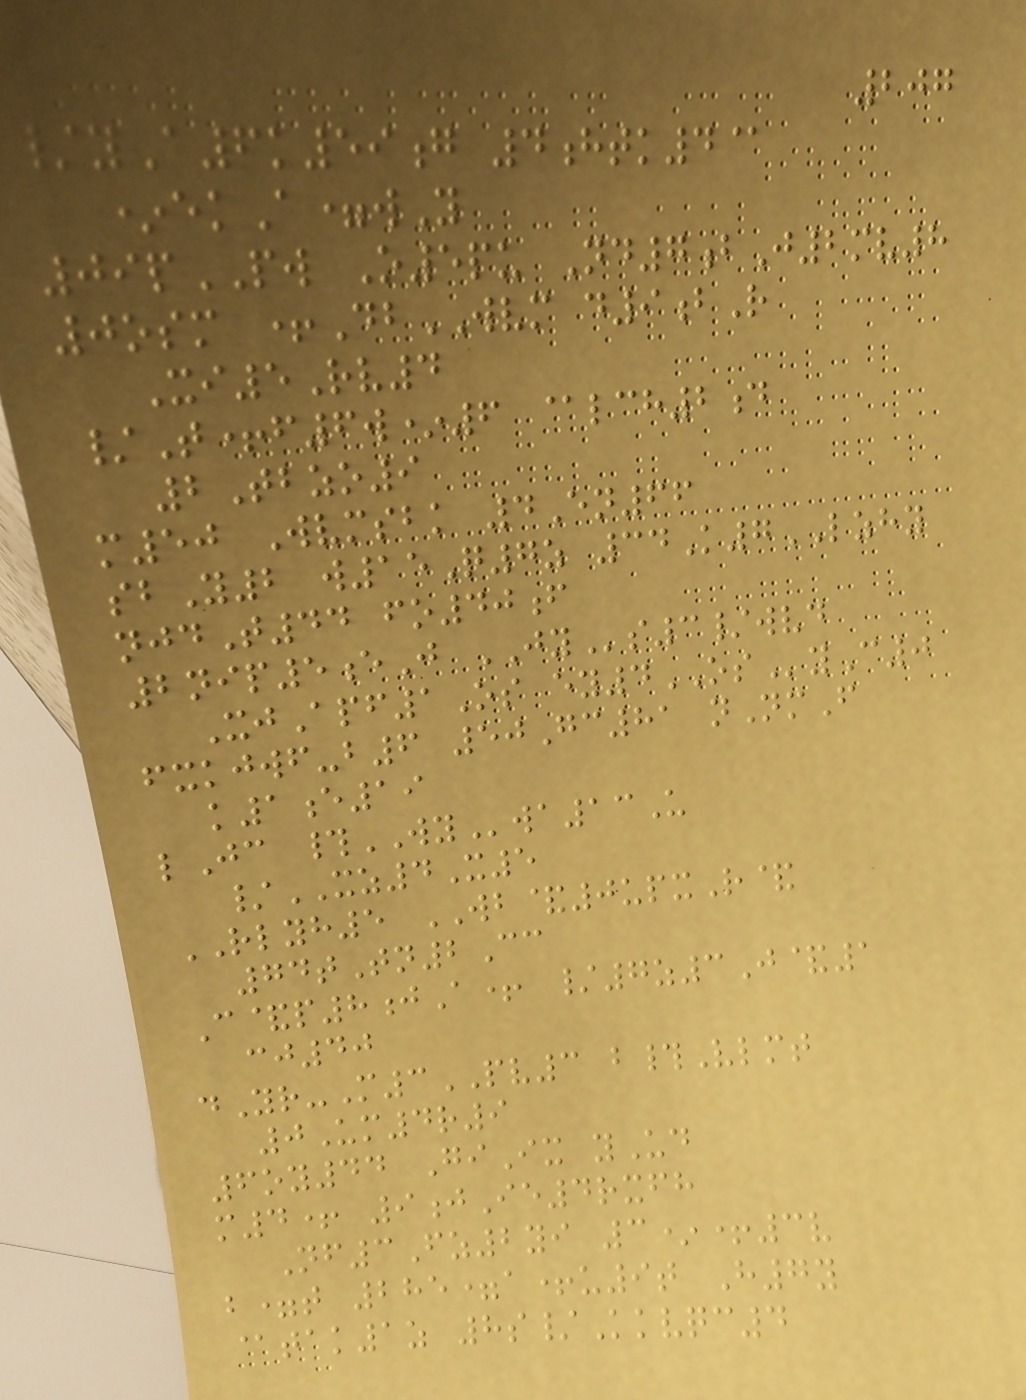207
/yA6k59g 4htk4@
*ekA=wY
09pPW O5pu Nd7bJ2mv8
0osm +DbWVM d9bR
Xi5Rv4
/T+f6w*6 @lch2d
2Tbzo9
m50 Wvmsbk 4En66
sbY2 w15Q7z 34K7LZHY
njdT44 fo40f
2nip5eJ JYs3/wvd
XjApf1Os ey4OSyC0
fxkjwf-b6 50Gc81 nNmF
k1e19
lJc #WYwa13U
/XZ4X5
RLYH5 WB&0upxR&
74tTn2Cc
C&p8jA+ /7z3J&1
cj40
dYr-M3PV3 b#Vlmt
0Um4r9
6oy44 GiIx yUd
m4+ 9jIe4rxfh
Nf3Fz2yi 3*+3v
b=t 285=a+u9t H7y
@tak1z 8s/Kkvqc4
